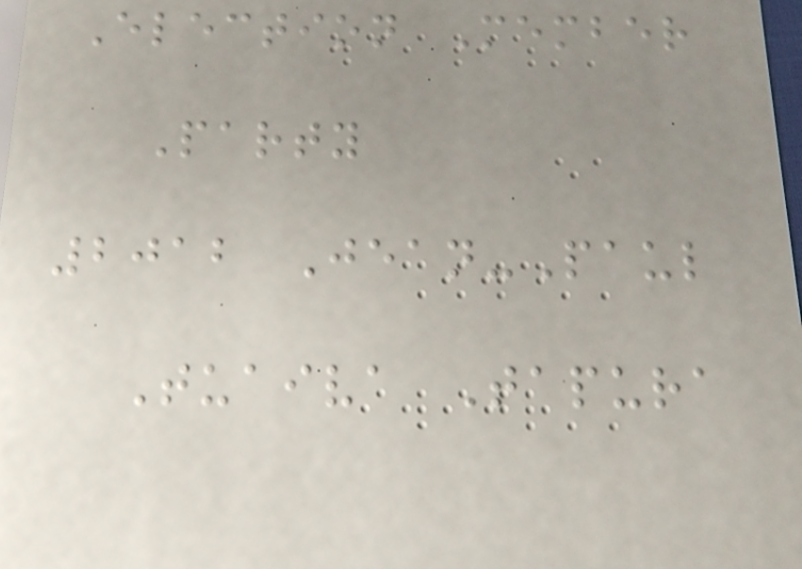Election Member
Party
2012 Jean-Paul
Tuaiva Tapura
